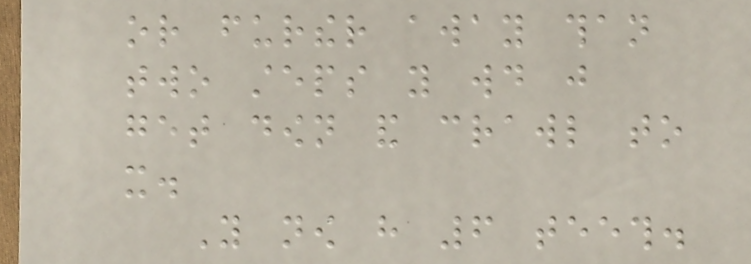or further away than
two steps you would just
get down and crawl to
it.
You now have 6 teeth.
